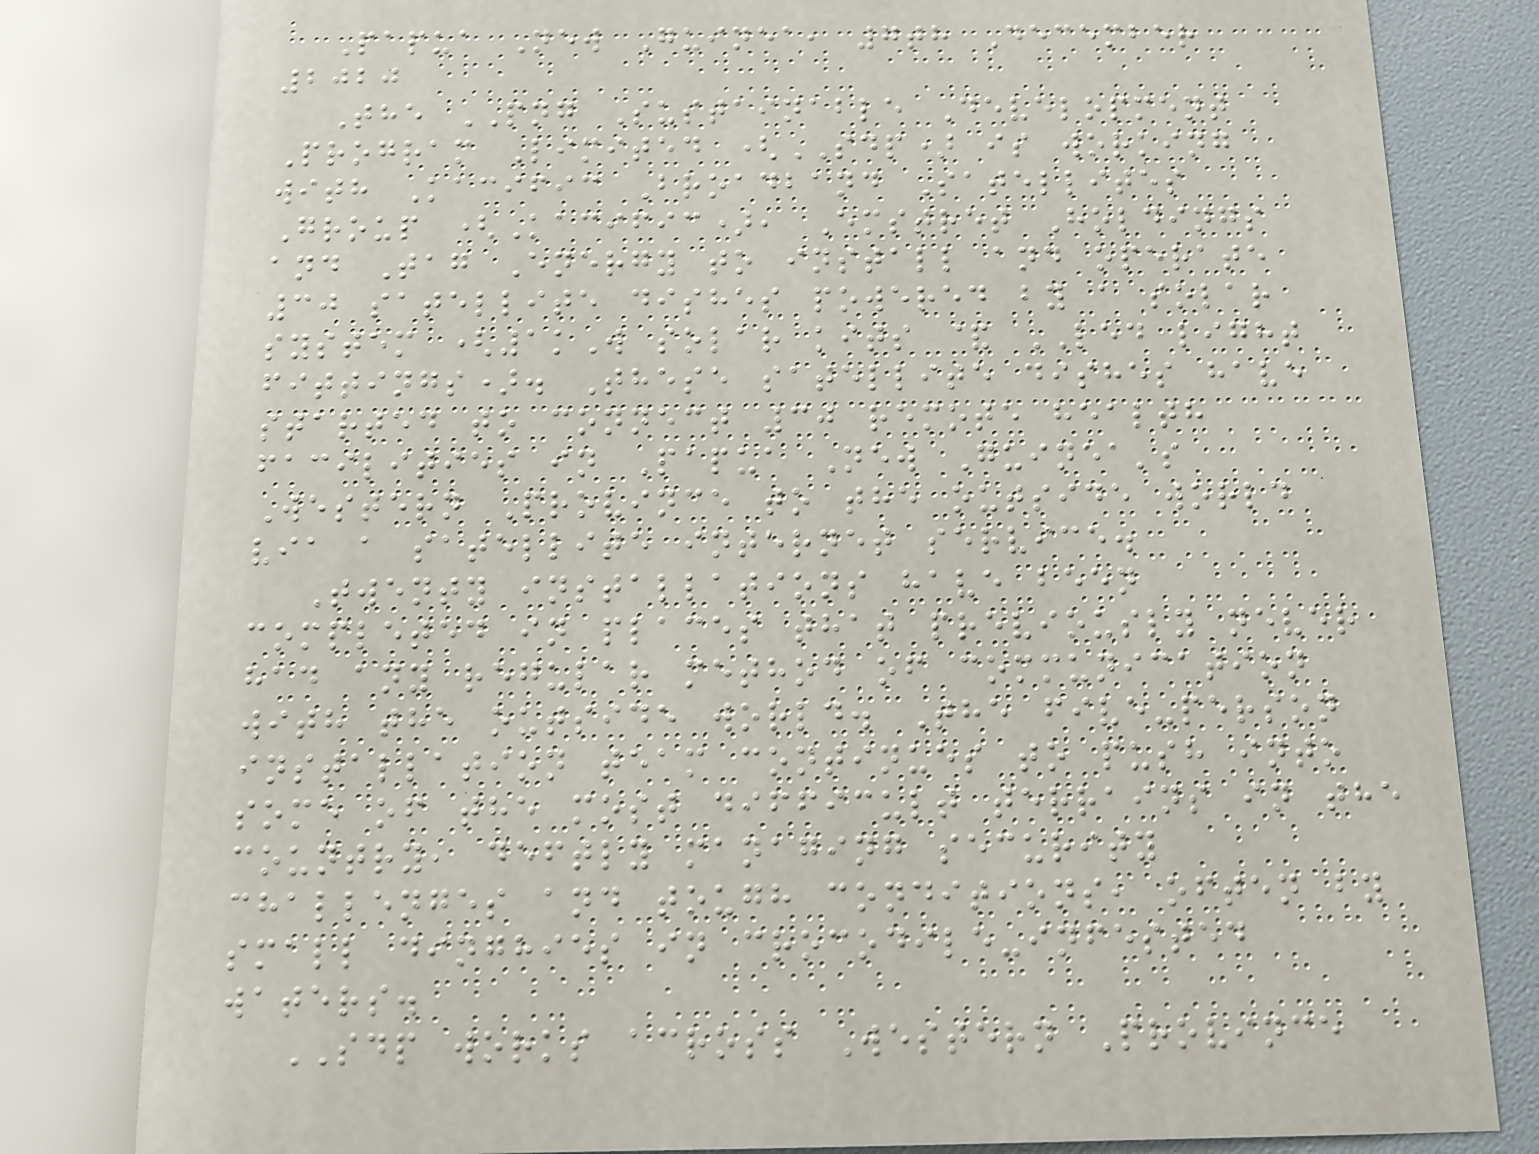Papua New Guinea, 7th December
2020
The PNG Sustainable Development
Program Limited (SDP) is working
with Kacific Broadband Satellites
Group (Kacific), Emstret Holdings
and Tag Energy to install and operate
30 satellite dishes powered by a solar
system (1kW solar kits & LED light
fittings). These satellite dishes have
started to connect 30 remote health
facilities in Papua New Guinea's
Western Province to the outside world
via a satellite internet service.
Twenty installations have been
completed in places that previously never
had any regular method of communication
with the outside world. The five-person
installation team continues to push into
some of the most difficult terrains in the
country, deftly managing security
challenges and tough conditions, often by
small dinghies in crocodile-infested
waters.
SDP works across Western Province
